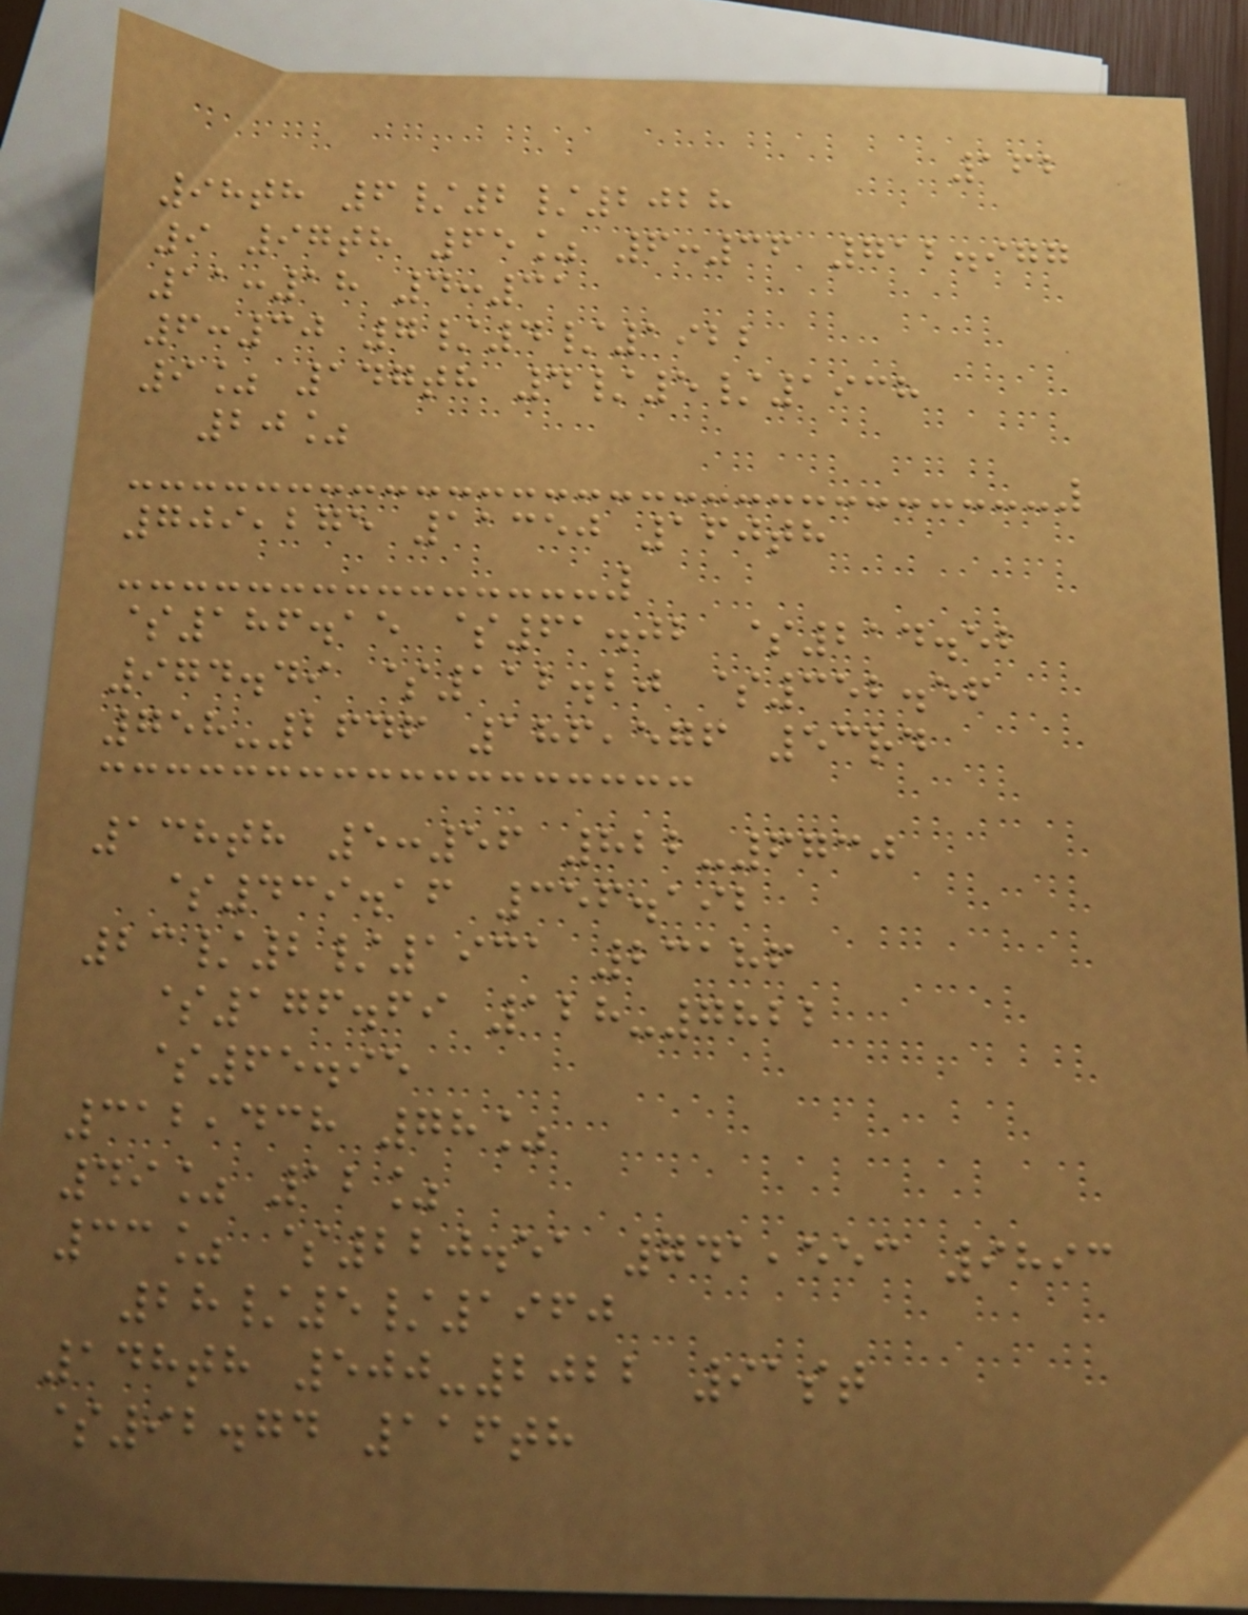162
98th 6/2/2028
9 97th 65% 6:36 712.977
11:18 4:31
6:30 7/4/1922
9% 147th 4/5/1938
20%
709,275 11350 160th
$186.15 $61.02 $214.52
974.49 $112.20 $352.56
758-2646 186,576 53rd
138th 5:56 822-6730
$439.16 356.192
23/2/1931 23186
$176.69 128-7822
$65.95
312,438 78%
49% 12%
33% $220.51 741,553 9893
28/5/1960
148th 500-2022 91st
$92.74 116th
